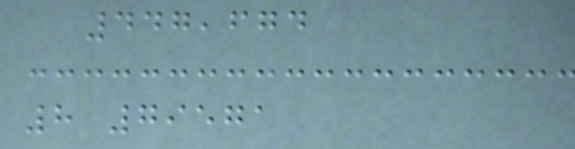447,674
8 79571
